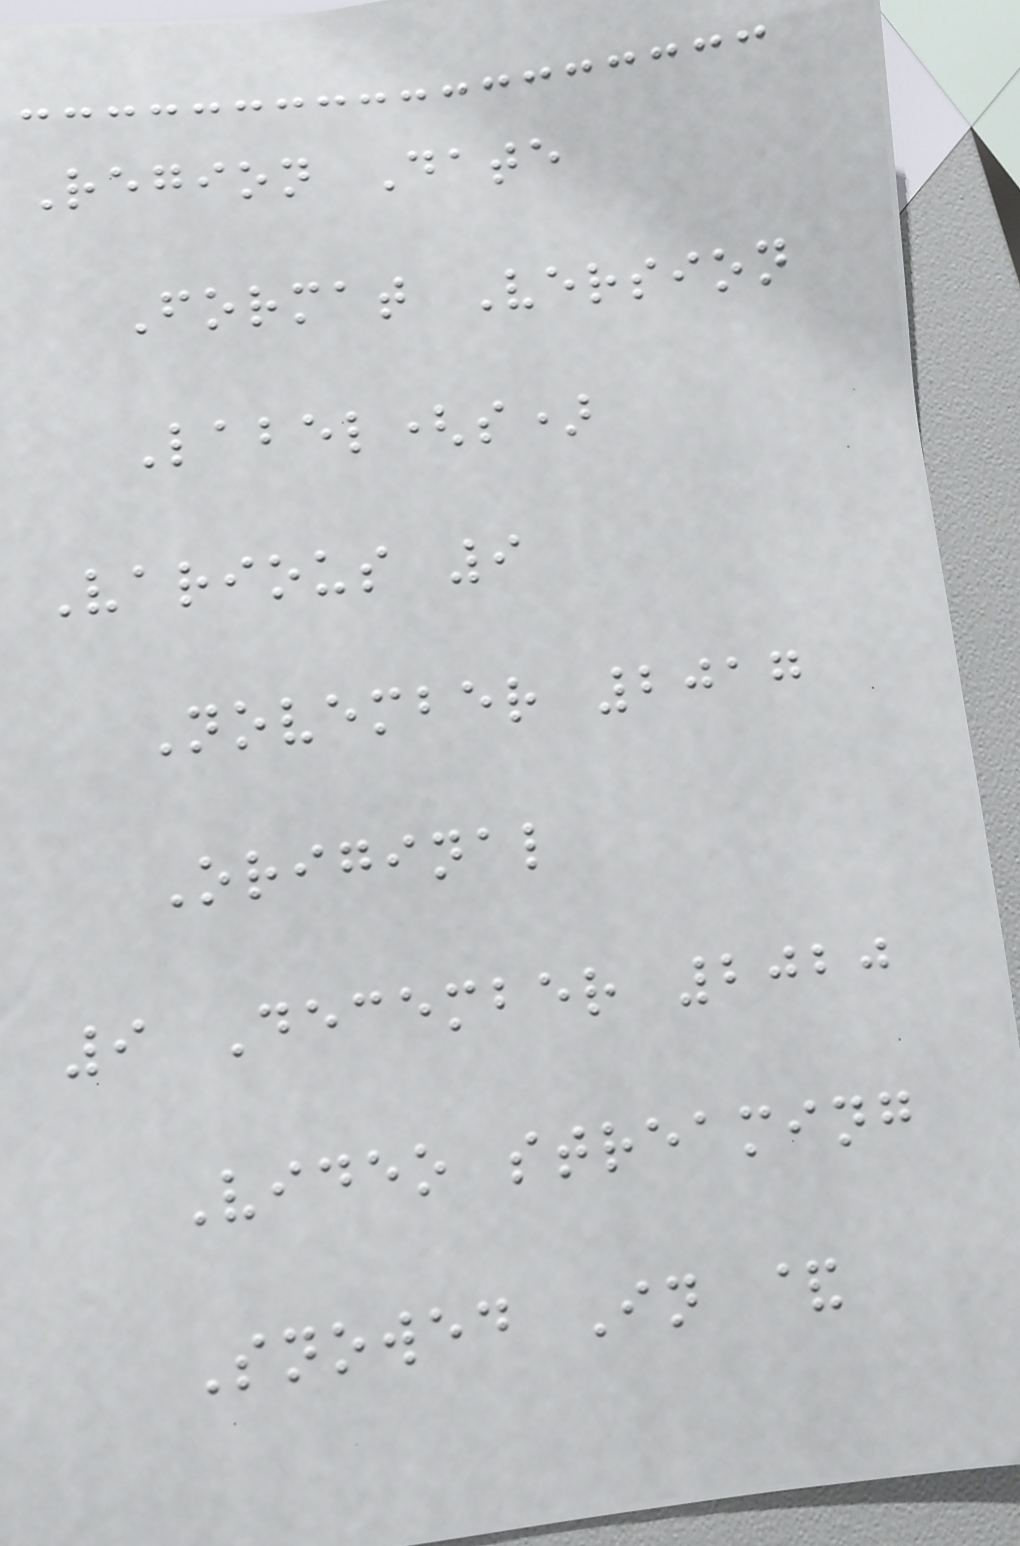Region Date
Format Version
Label(s)
Various 9
November 2017
Original
9 December 2020
Video streaming
Snowed In &
